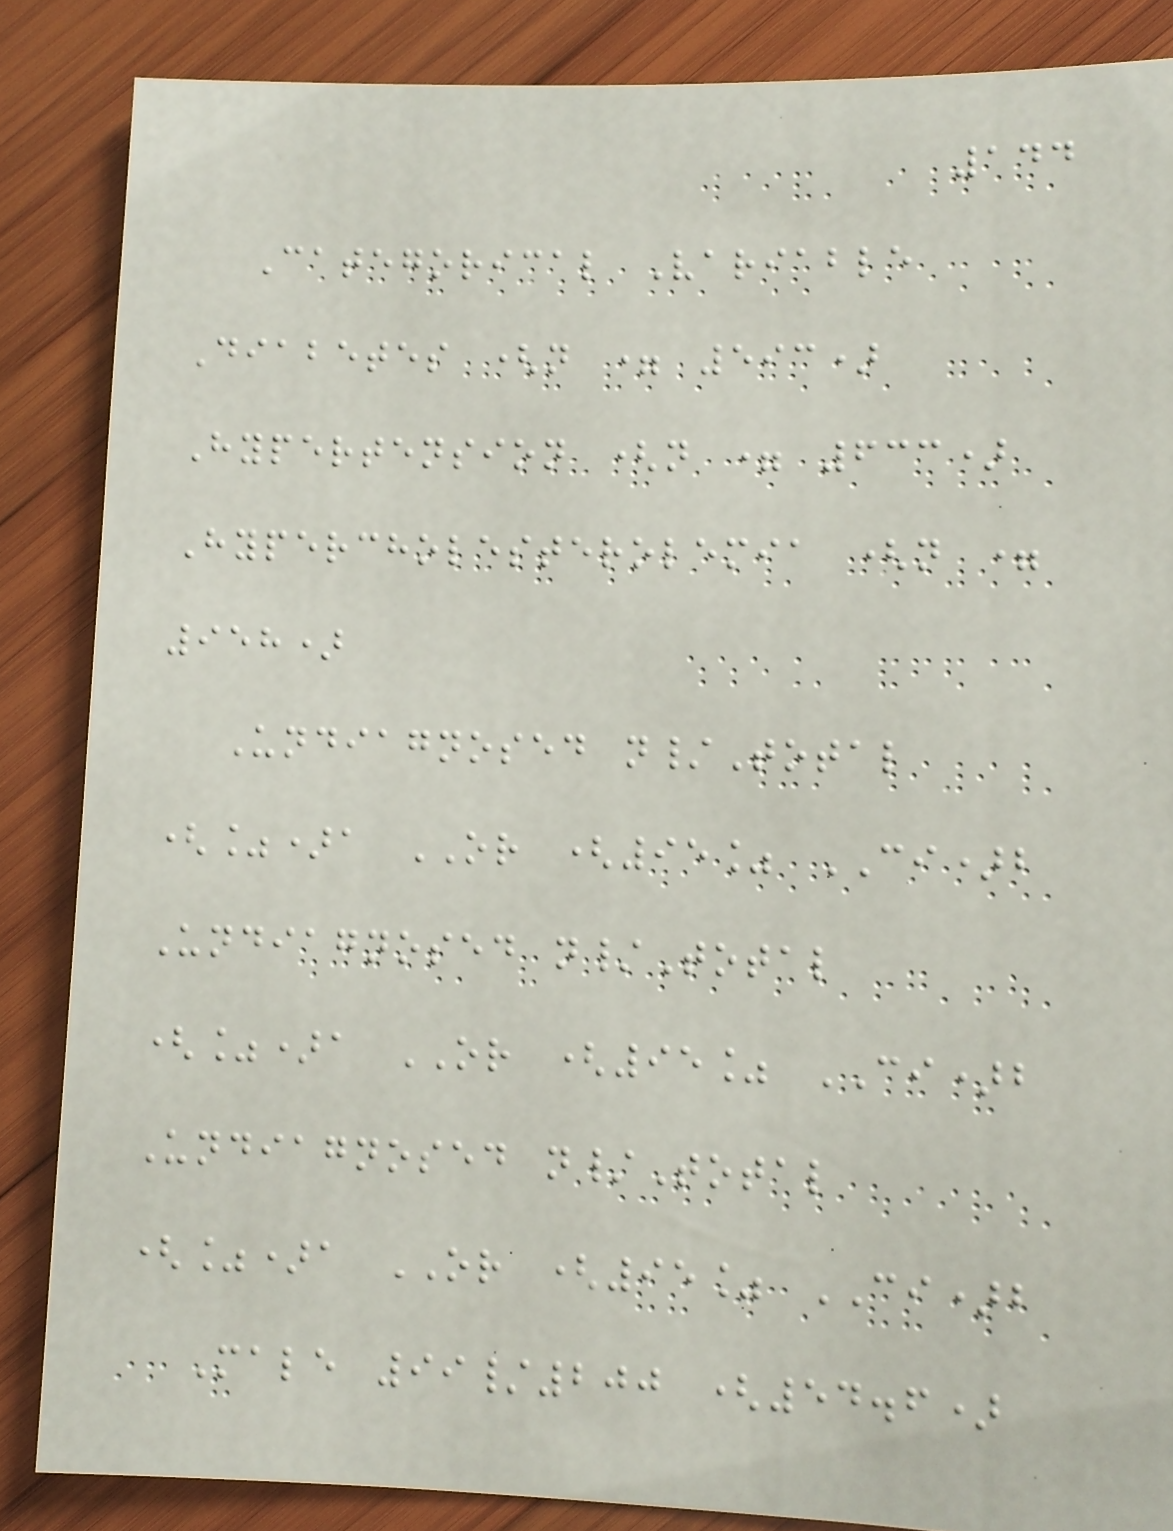144
Categorical Variable
Diabetes (n = 593)
Hypertension (n = 633)
Hypercholesterolemia (n =
958)
Undiagnosed n/Total
(%)a OR (95% CI)b
Undiagnosed n/Total
(%)a OR (95% CI)b
Undiagnosed n/Total
(%)a OR (95% CI)b
Male 99/200 (54.6)
